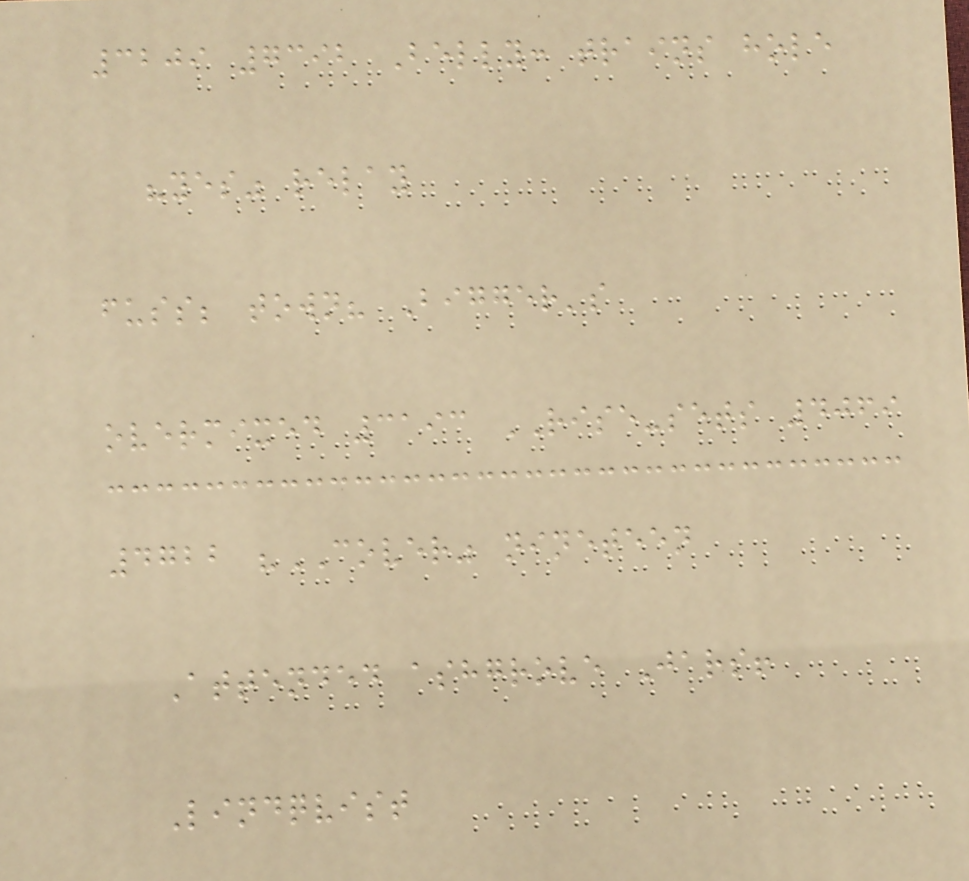3209 7392 Belly: trains hole
"yes" relay
fuss; town? Bigger's
overmixed 3193 RISE-sets 4069
4722 "COVER" nineteen
Attended ashgrove Jars!
Lindqvist
